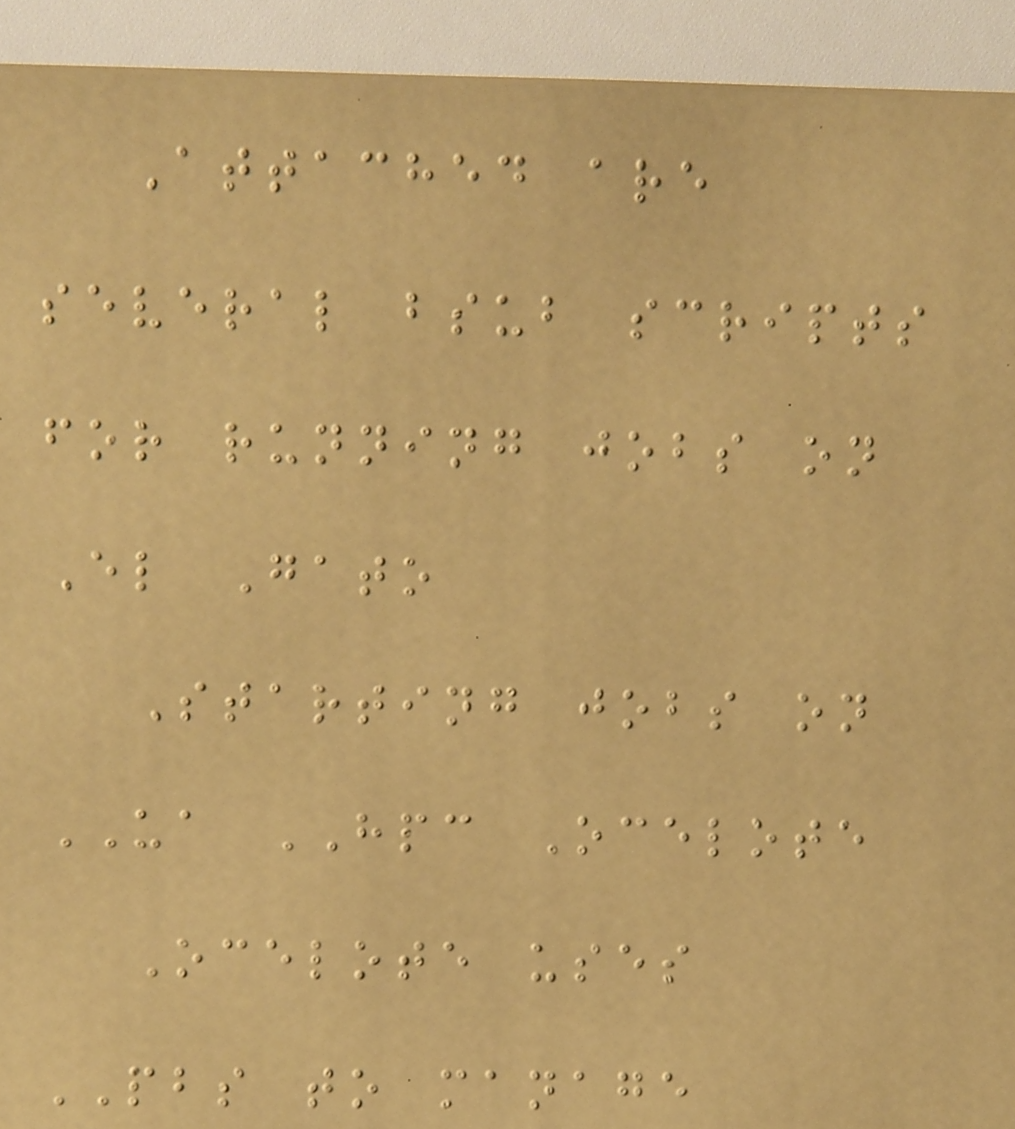Attached are
several bsub scripts
for running jobs on
El Gato
Starting jobs on
UA HPC Ocelote
Ocelote uses
PBS to manage
